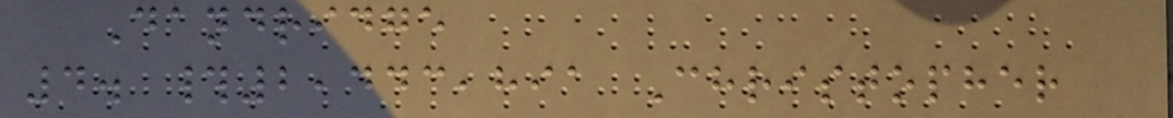Dandridge
4. #2,443,891 Christopher
